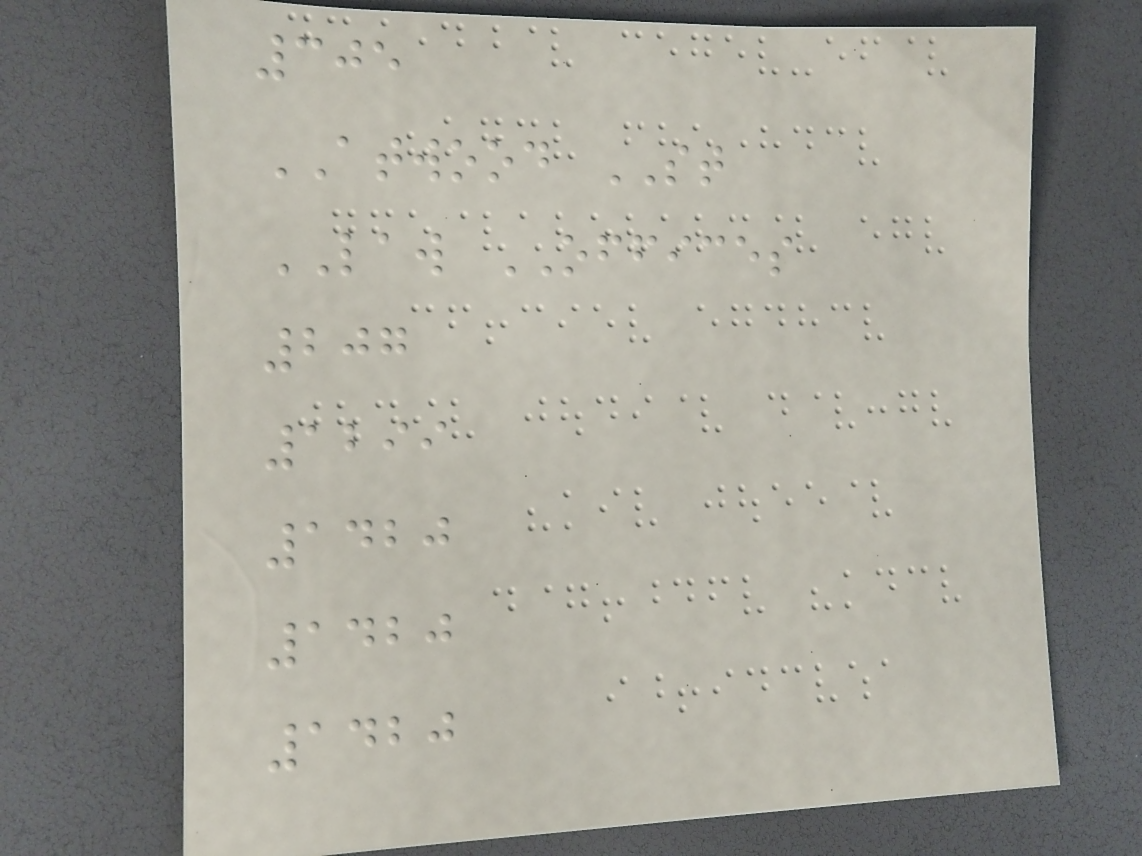305
ATWOOD ST
LAW OFFICES
207
1299
1420
1420
1420
